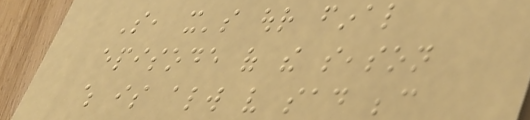So, it's our final
episode of the season
which is always very sad because
